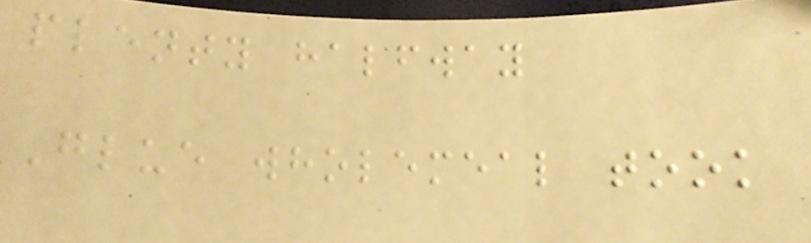plenty halfway
Glue wholemeal took
